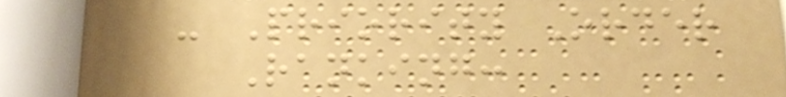- Priority Order
Ranking:
